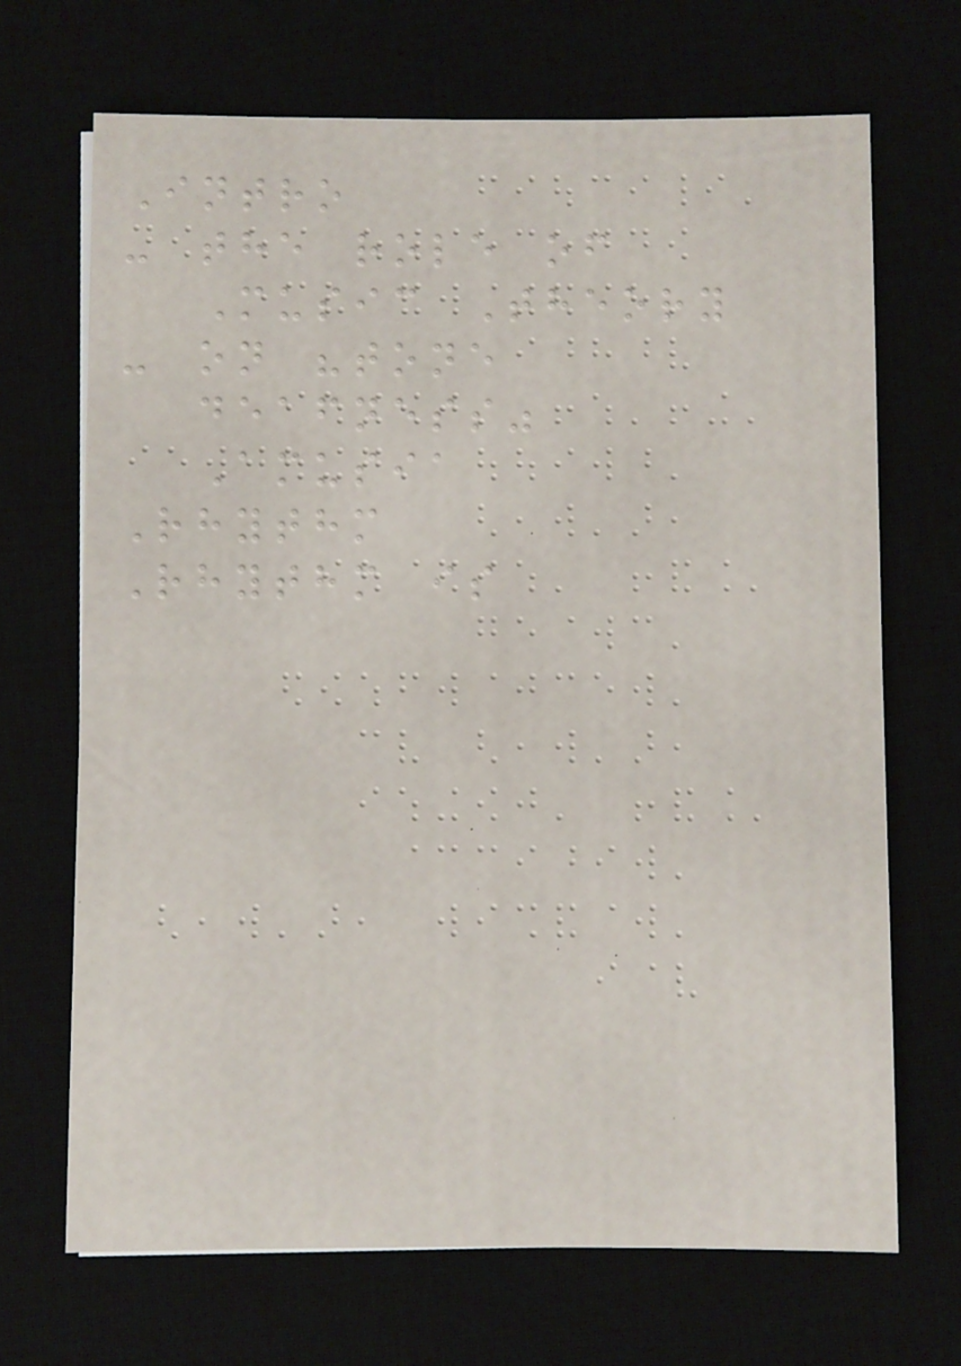Intro
- the role of
Music Theory
- on "tone
deafness"
Amusia
Rhythm
Rhythm is
